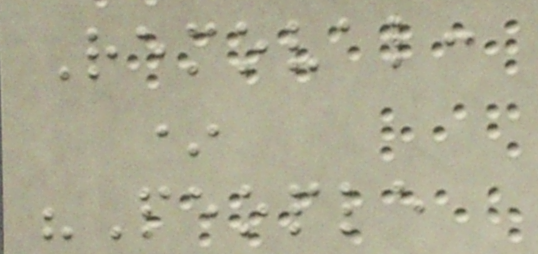Removal:
*
"People
